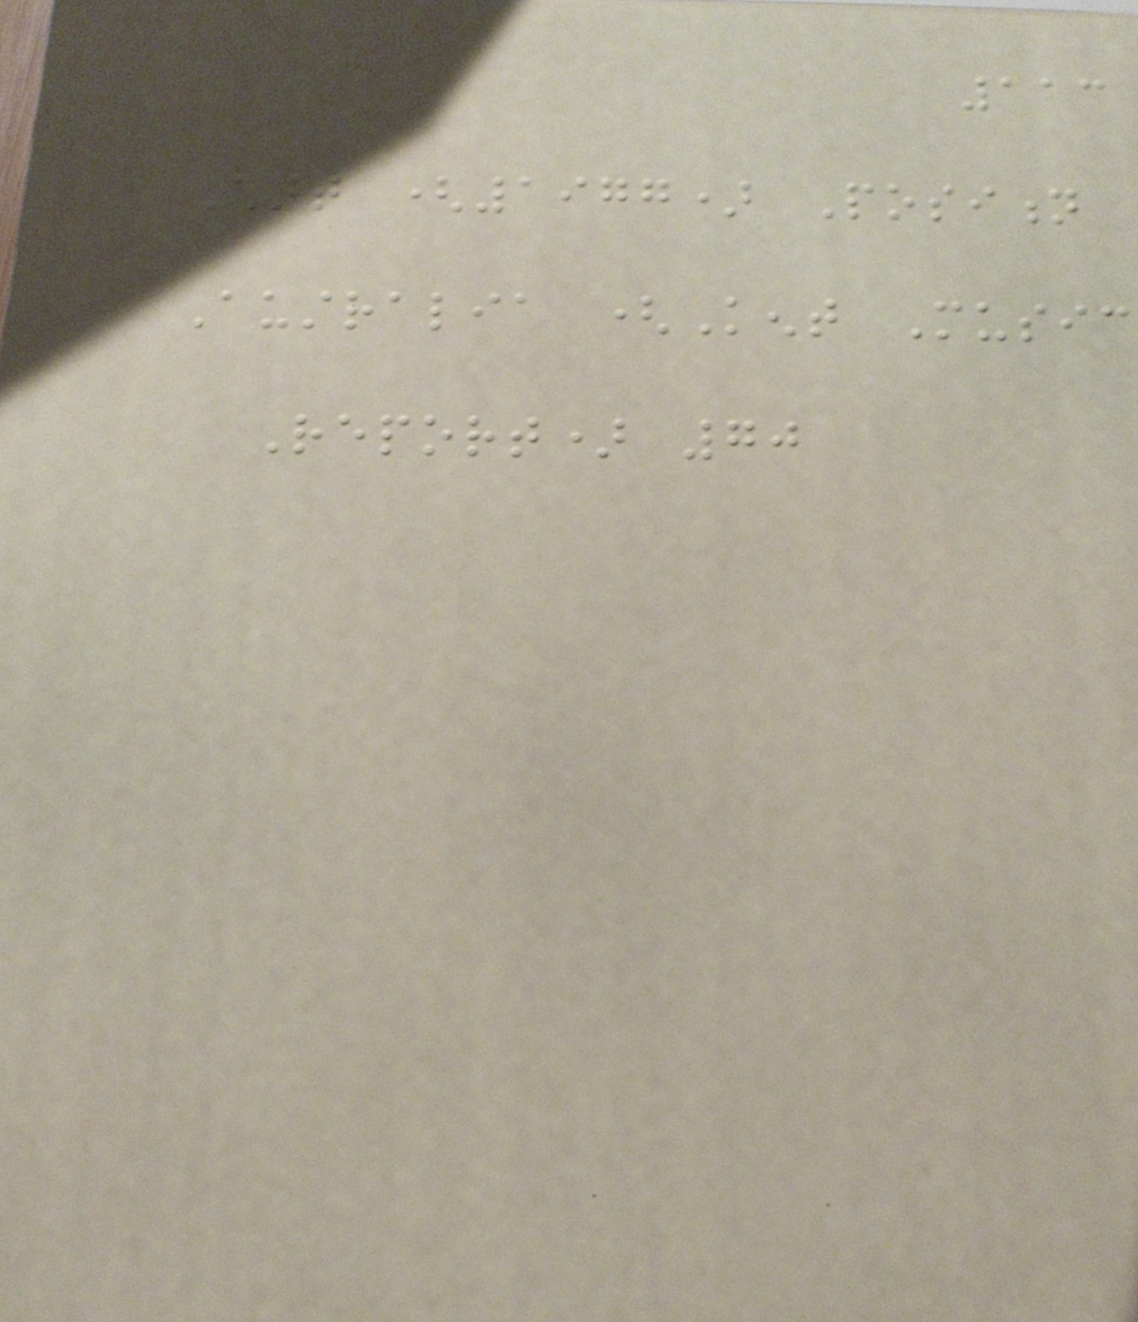113
Chart (1977) Position
Australia (Kent Music
Report) 70
